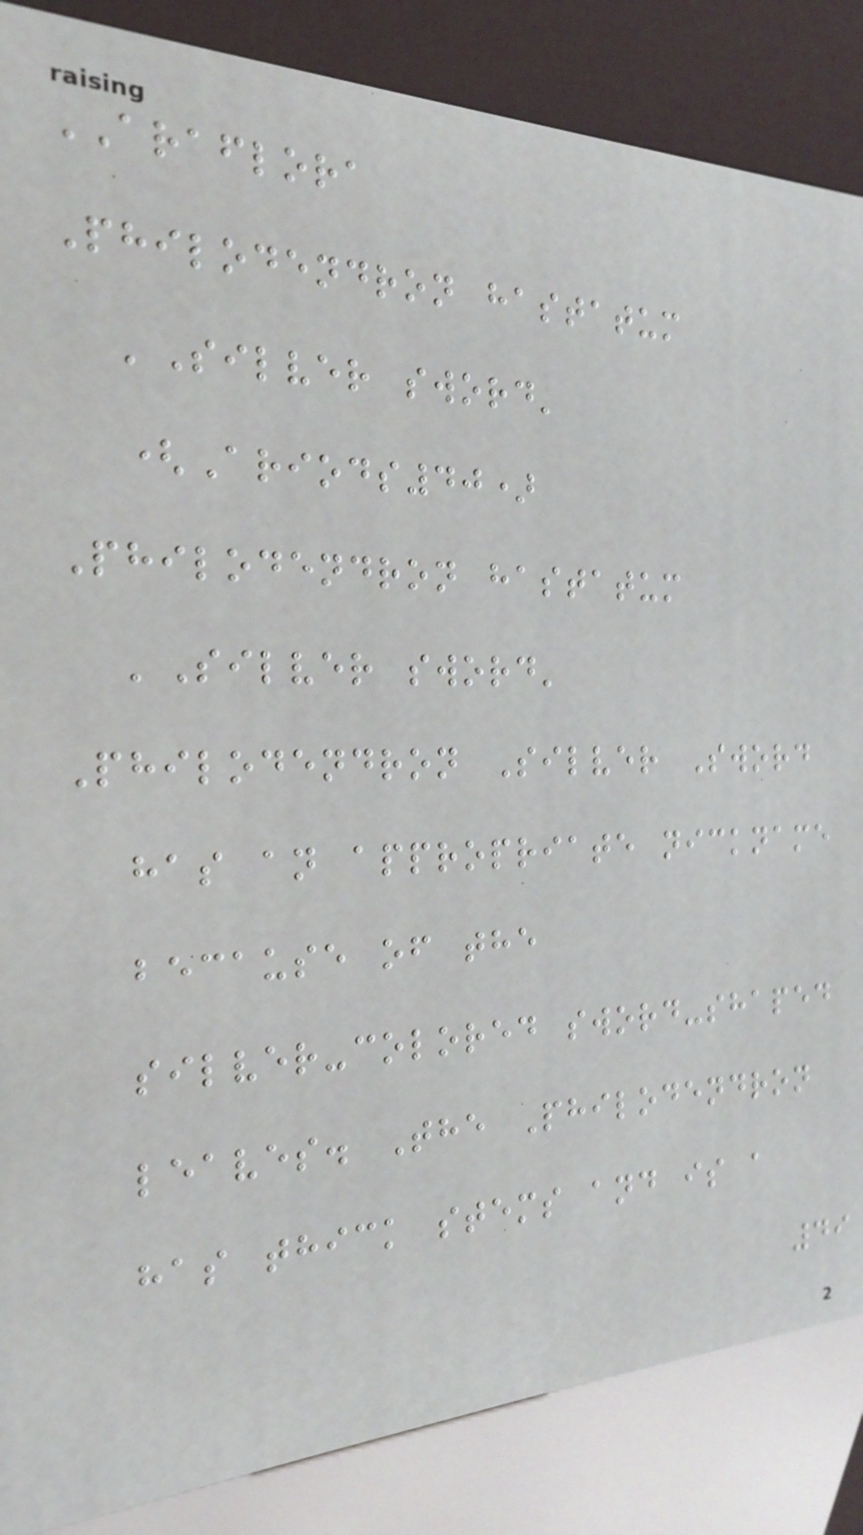ARAFLORA
Philodendron hastatum
'Silver sword'
(Ariods40)
Philodendron hastatum
'Silver sword'
Philodendron Silver Sword
has an appropriate nickname
because of the
silver-colored sword-shaped
leaves. The Philodendron
has thick stems and is a
49
